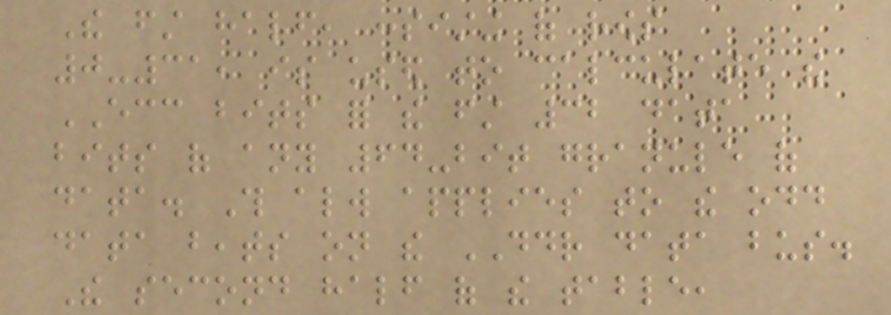The first half, consisting of rows
0-31, is used to calculate the
ECC bits for the first 32 data
bits of any 64-bit granule of
data. This always applies to the odd
data beats on the DDR data bus.
The second half of the table,
